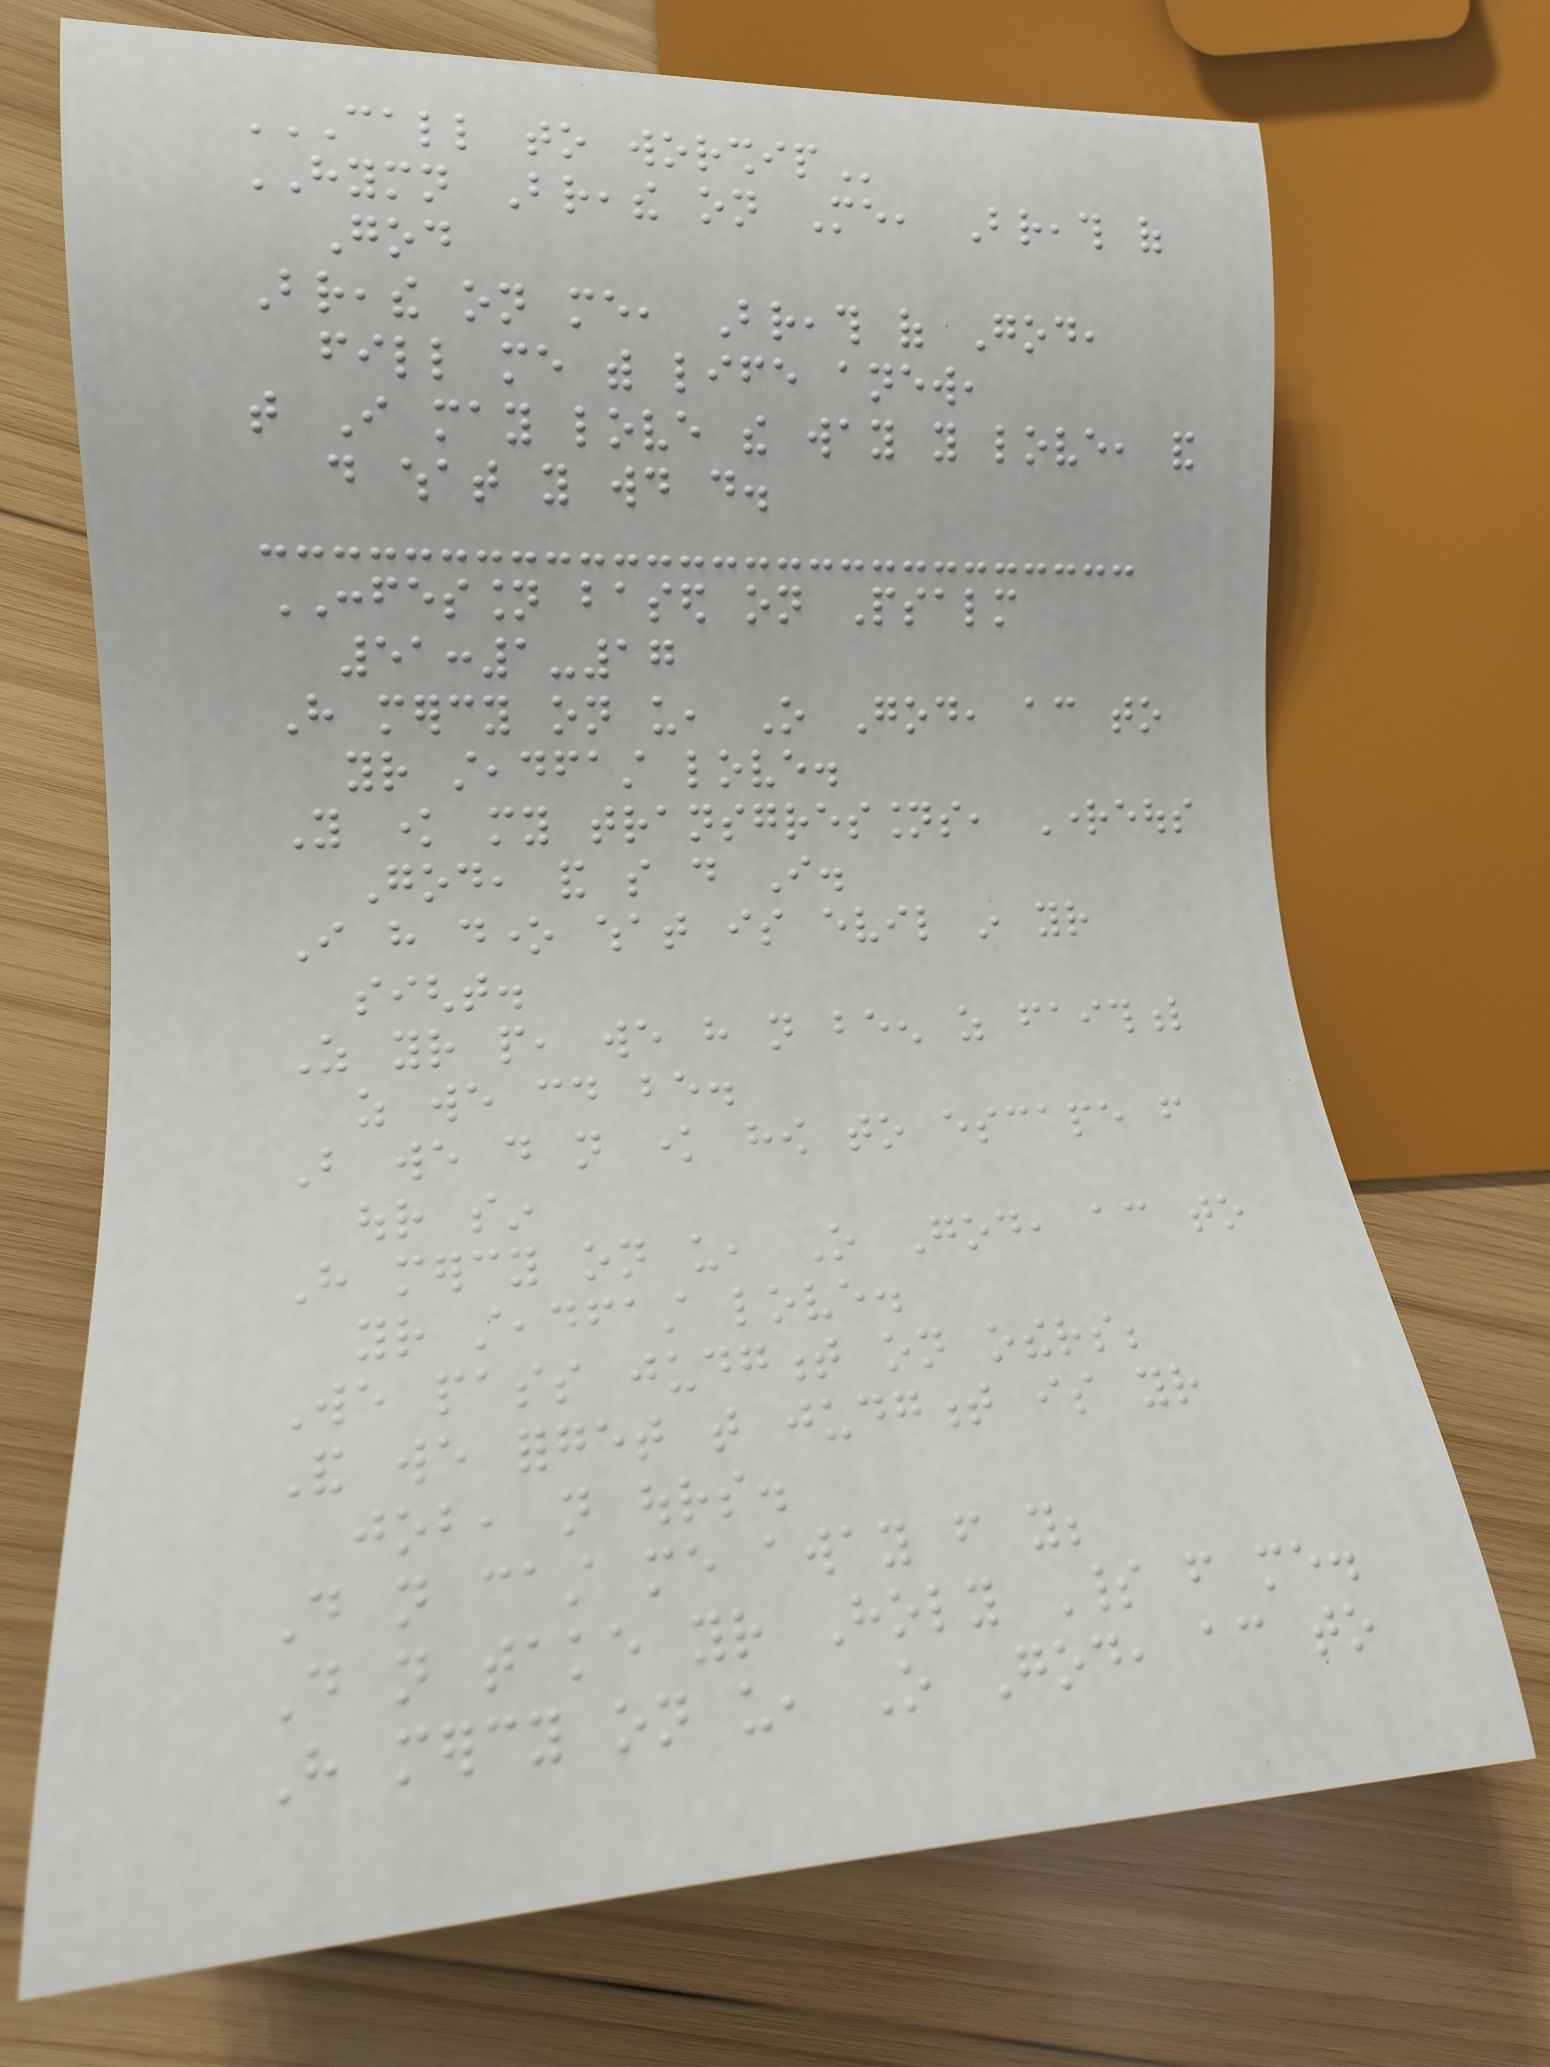CALL TO WORSHIP
HYMN Breathe on Me, Breath of
God
Breathe on me, Breath of God,
fill me with life anew,
that I may love the way you love, and
do what you would do.
CONFESSION based on Psalm
51:1-17
Have mercy on us, O God, according to
your steadfast love.
You know my transgressions, Righteous
God, and so do I.
I have done what is evil in your
sight.
As your people, we have not been as faithful
as we could be.
But we do not know how to escape from
our sin
Have mercy on us, O God, according to
your steadfast love.
We pass judgment on others;
And we forget that judgment is your
job, not ours.
Do not cast me away from you;
Do not take your Holy Spirit from me.
Have mercy on us, O God, according to
